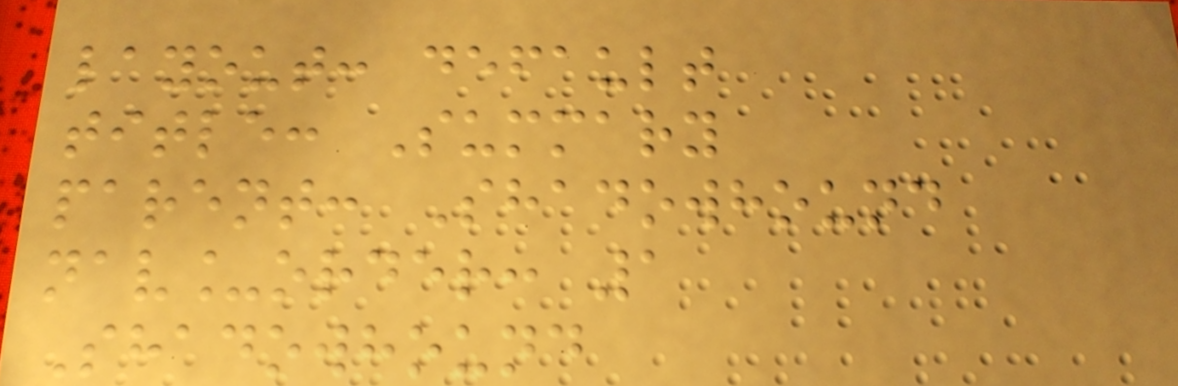layout: default
title: Summary
parent: Shadowhound
nav_order: 1
Shadowhound
